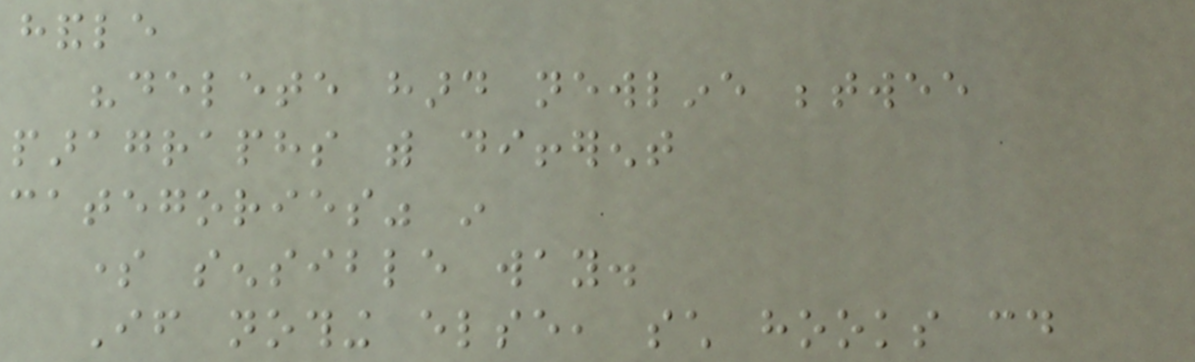handle
"delete hard newline betwee
paragraphs with different
categories" in
some sensible way.
If nothing else, such hooks could
